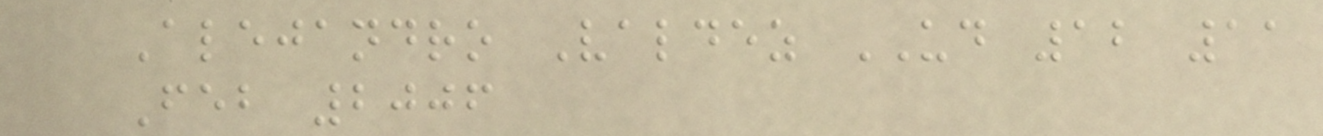Alejandro Valdez UD 12 11
Feb 2006
